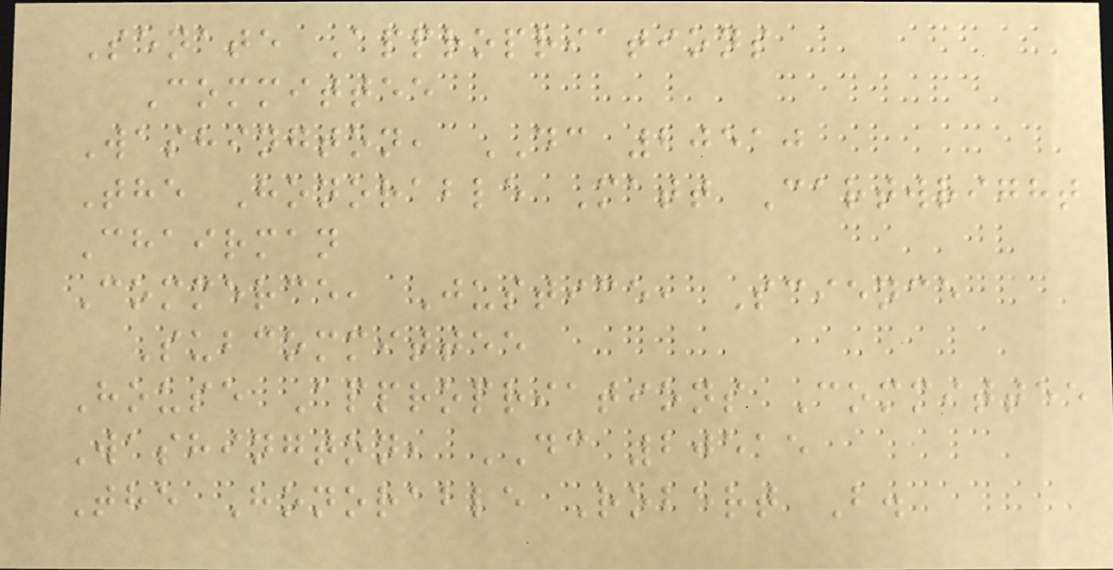Senate Appropriations
Committee
Washington, DC 20510
The Honorable Matt Cartwright
Chairman
Commerce, Justice, Science
Subcommittee
House Appropriations Committee
Washington, DC 20515
The Honorable Robert B.
